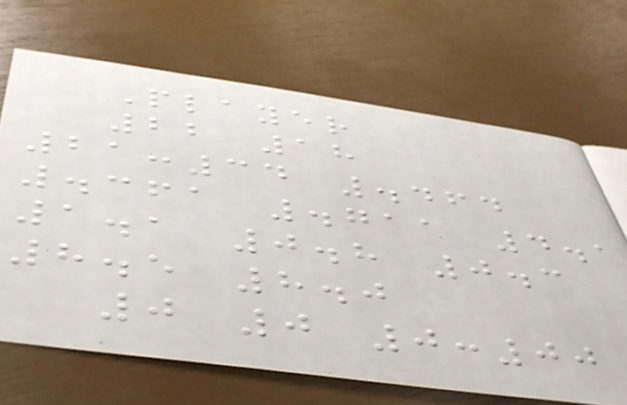Player
22 18
21:34 .464
.361 .711 4.1
1.1 0.8 0.3
8.5 8.0
0 0 0:00
